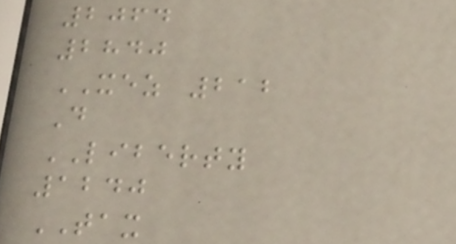2064
2840
XEZ 212
D
LIBERTY
1240
TAX
